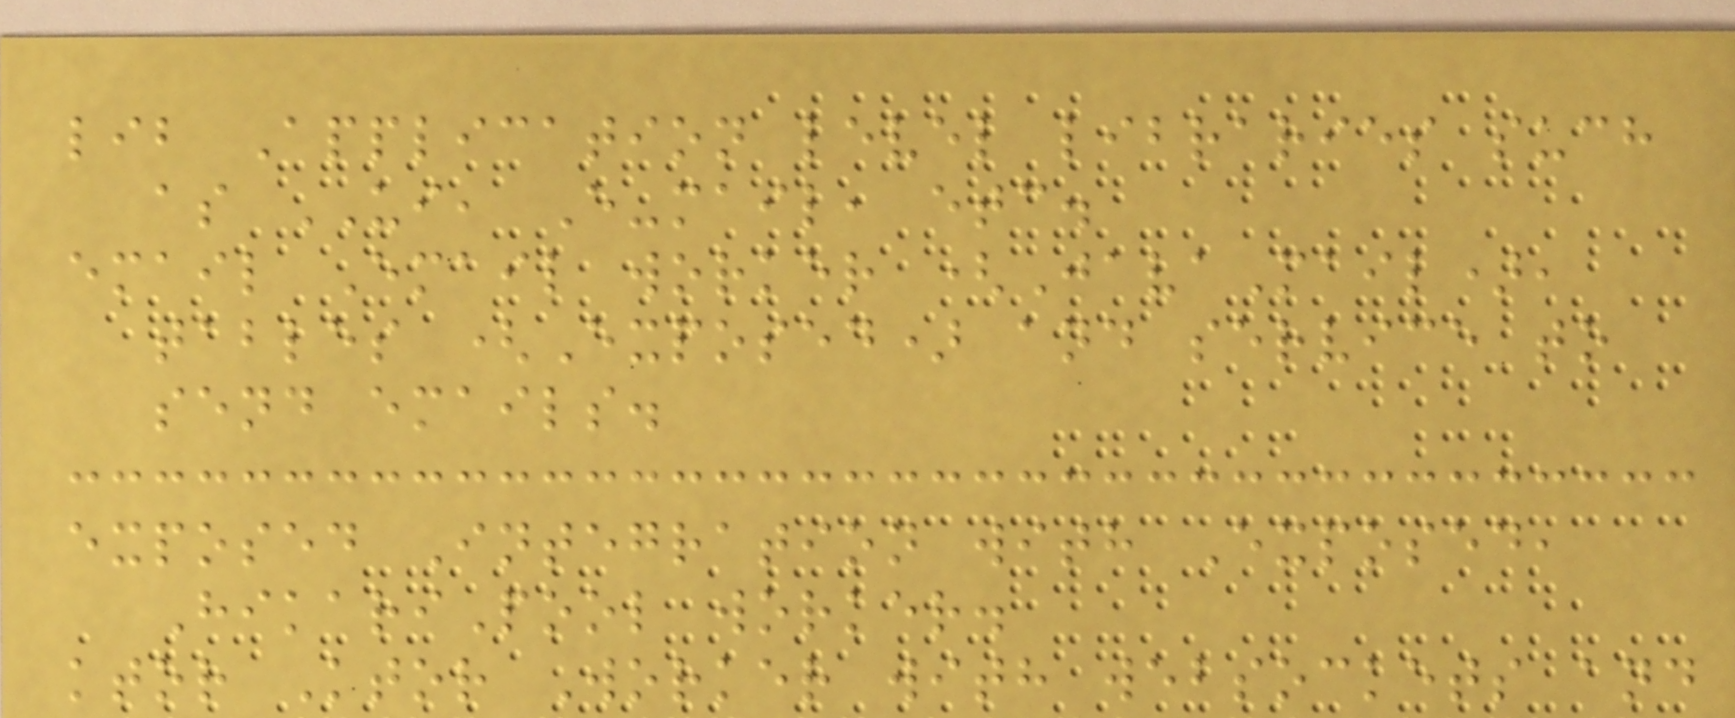lib Application level libraries such
as UI, E-mail, etc.
email Email worker (JavaMail),
tables (Exposed) and service to
send emails.
exposed Integration with Exposed,
HikariPool worker.
ktor Ktor Worker with websockets and
